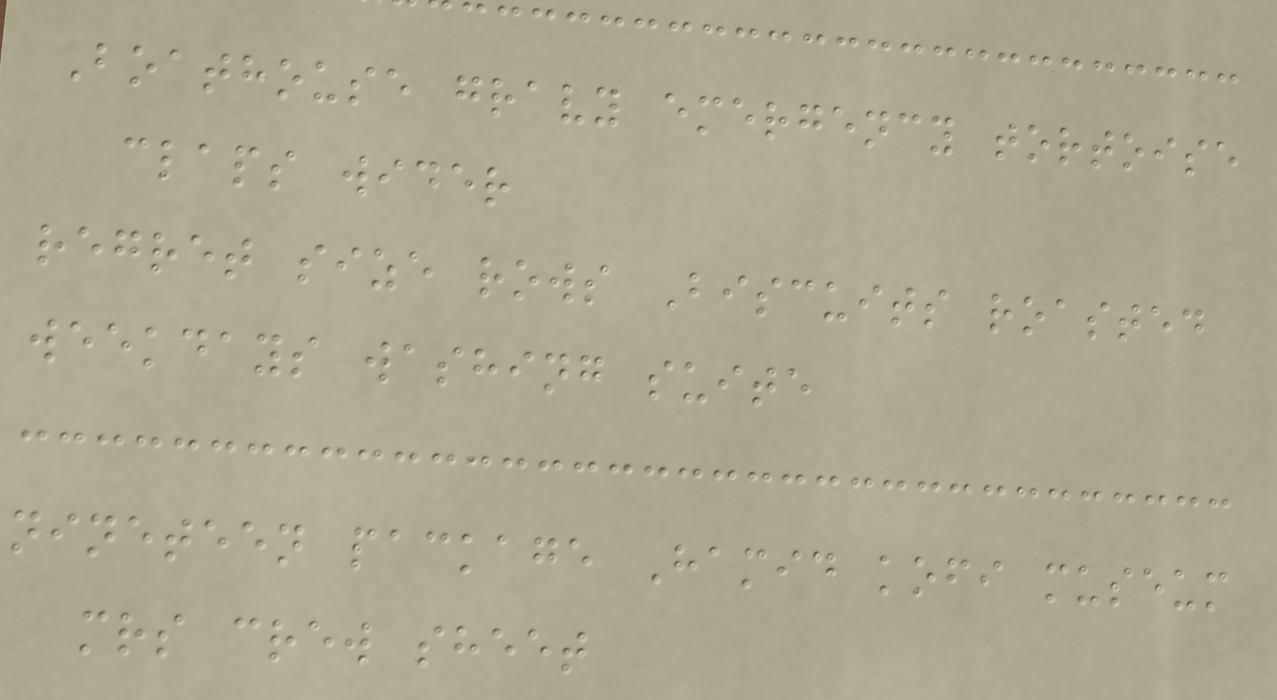Boathouse gravy emergency tortoise
claps wider
regret size rows Biscuits roasted
weekdays washing suite
nineteen package Hamid kofi museum
mrs crew sheet
